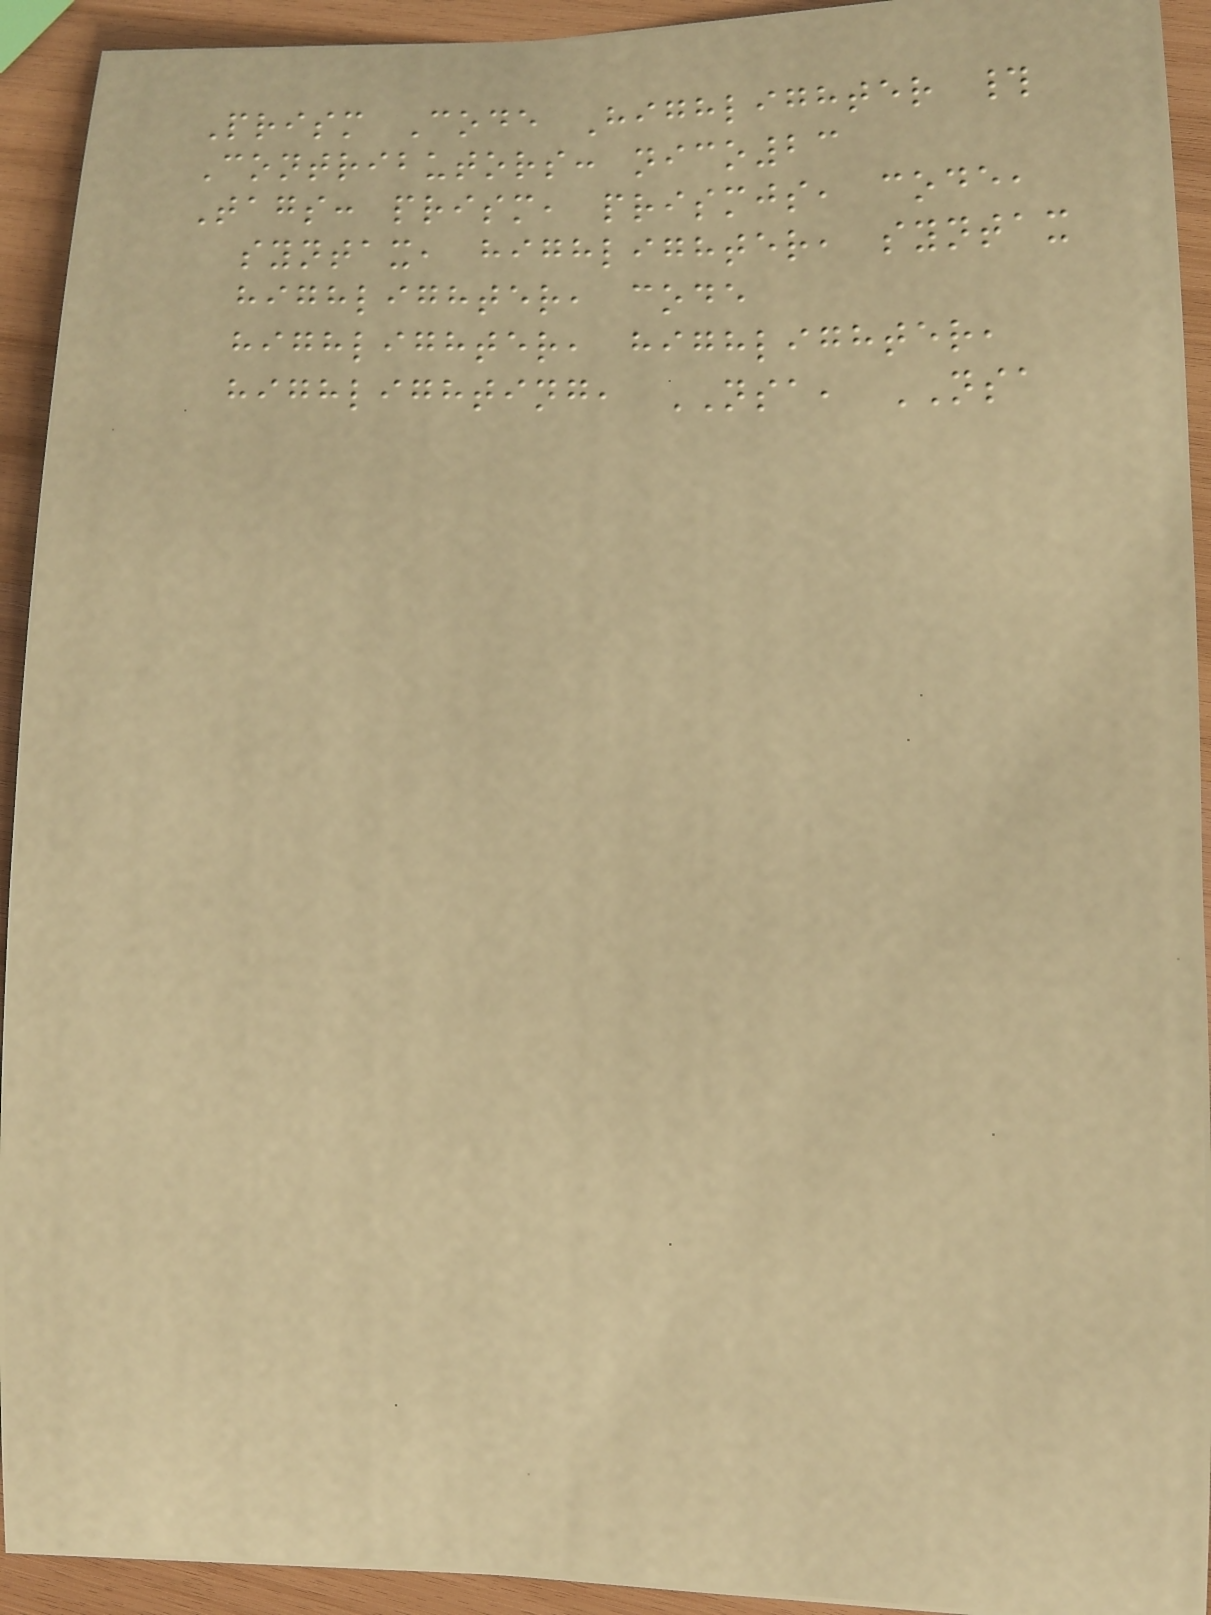Prism Code Highlighter #
Contributors: nico23
Tags: prism, prismjs, code,
syntax, highlighter, syntax
highlighter, code
highlighter, highlighter,
highlighting, NSA, NSA
